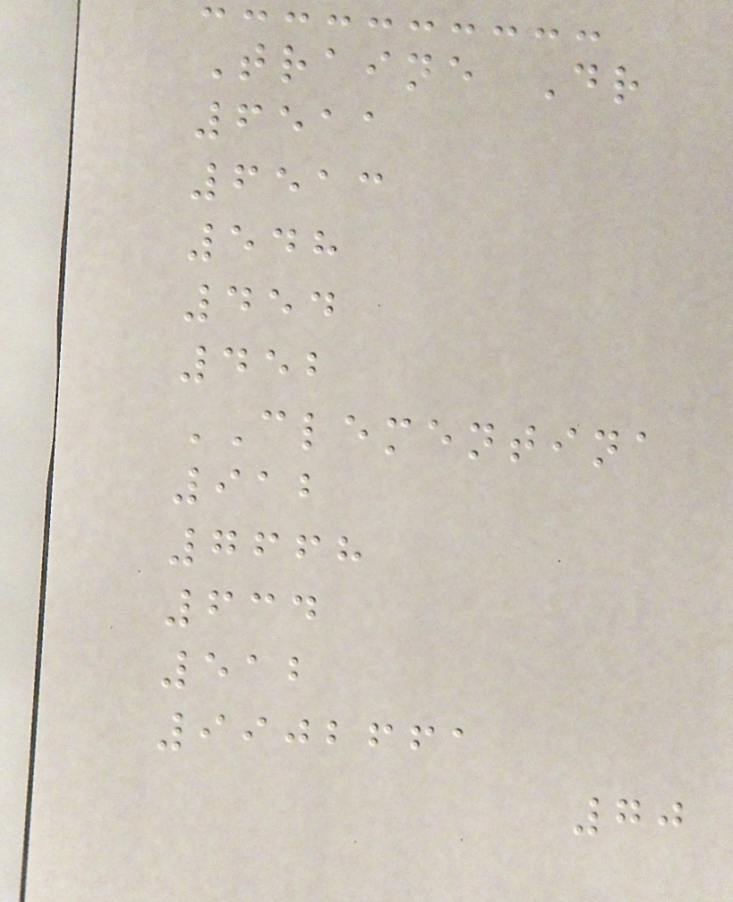Traine Dr
6511
6513
548
454
452
CLEMENTINA
912
7668
634
512
9902661
70
